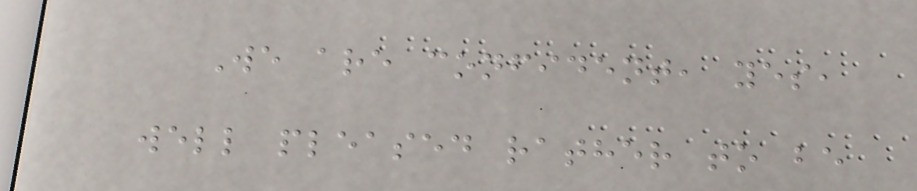We are confident, yes,
well pleased rather to be
